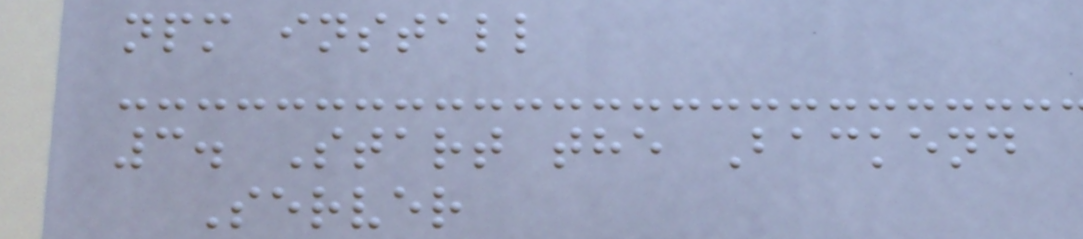npm install
3. Start the Backend
Server
